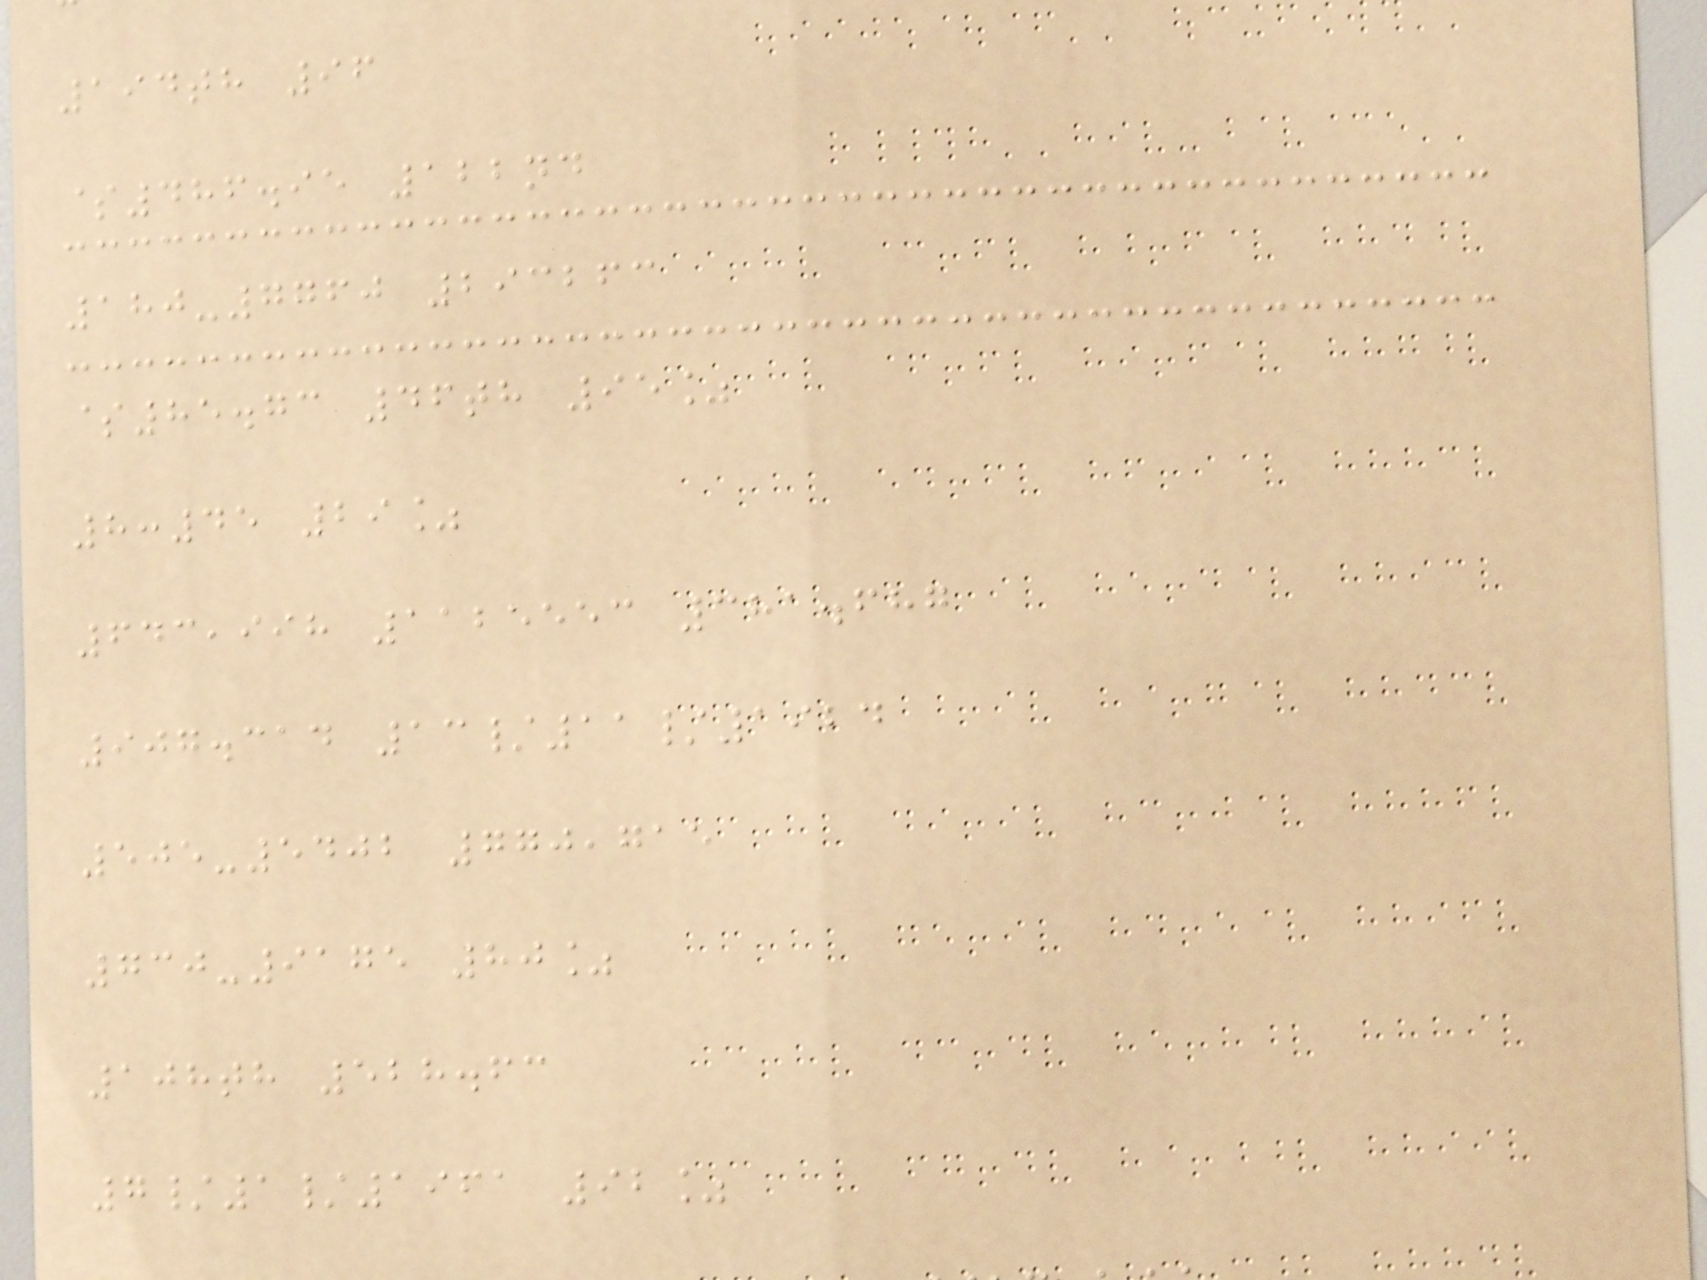194th 96
$486.95 122nd
180-7760 293263
$85.73 46th 95%
8:45 29%
643,998 1125553 381.687
907.314 13/11/1924
505-5402 770,715
730-9175 80%
108th 528.63
7/1/1961 92%
